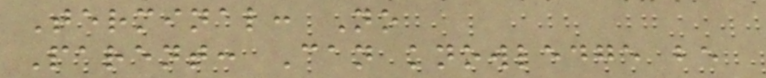Terminal: No
Parent: Can knowledge be
